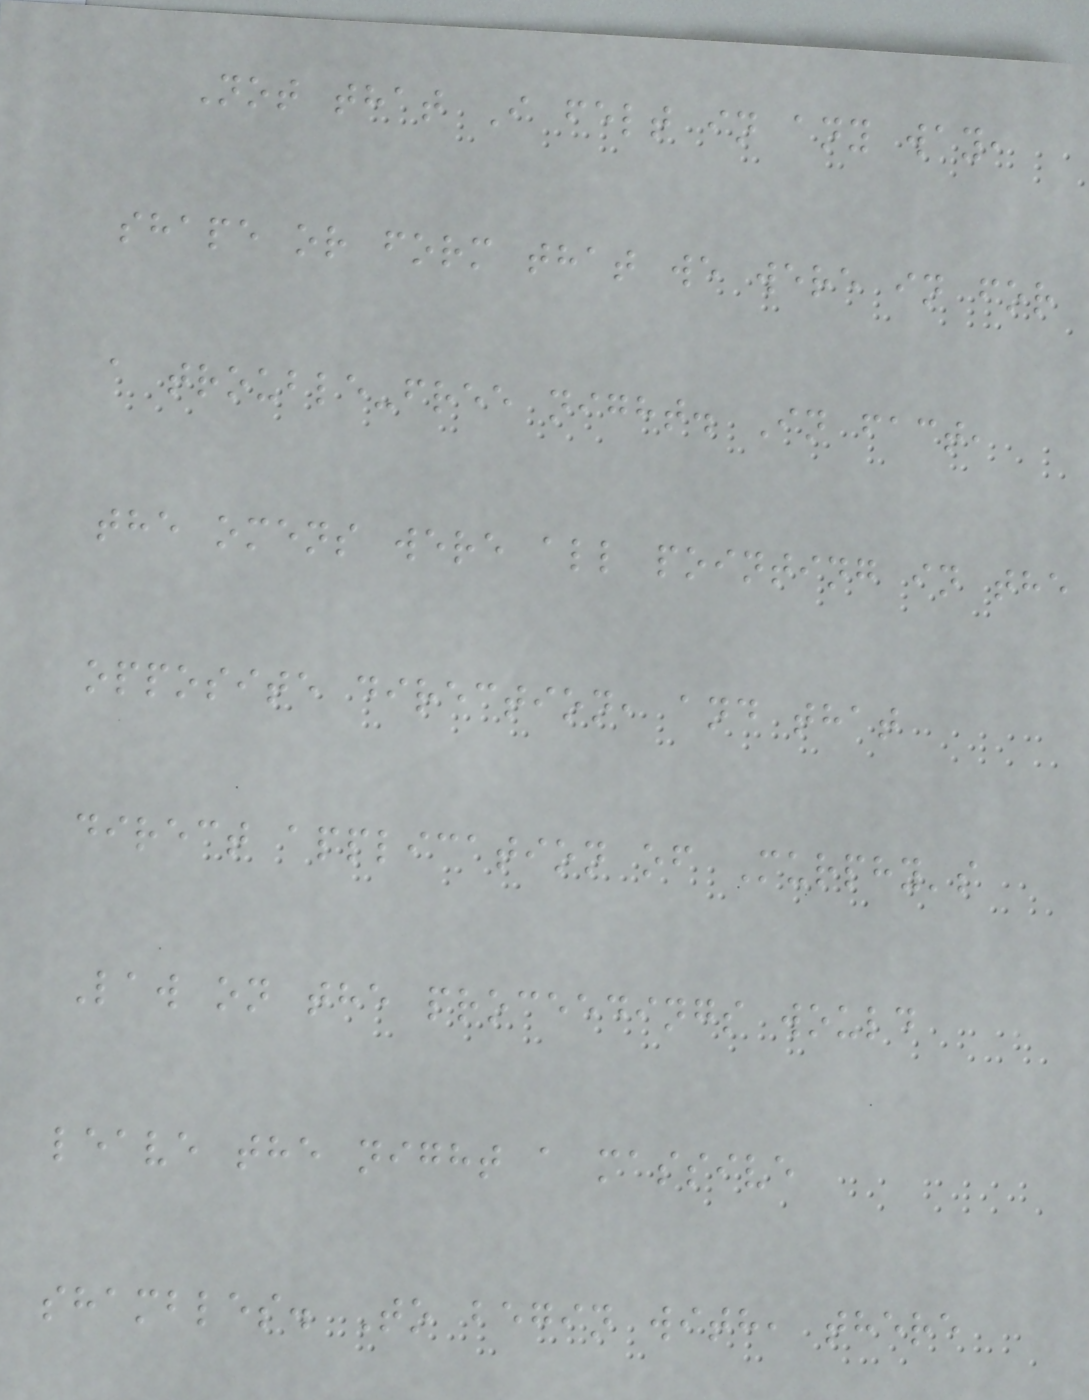Not that I felt in any way,
shape or form that we were in for
a trouble-free night. In fact,
the omens were all pointing in the
opposite direction, and that
direct application of Murphy's
Law on the proceedings would
leave the night a massive
shambles. To begin with, there
